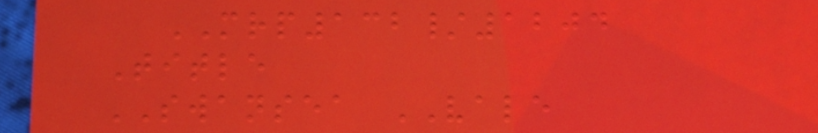MRP132/1204
Title
SWANSEA VALE
